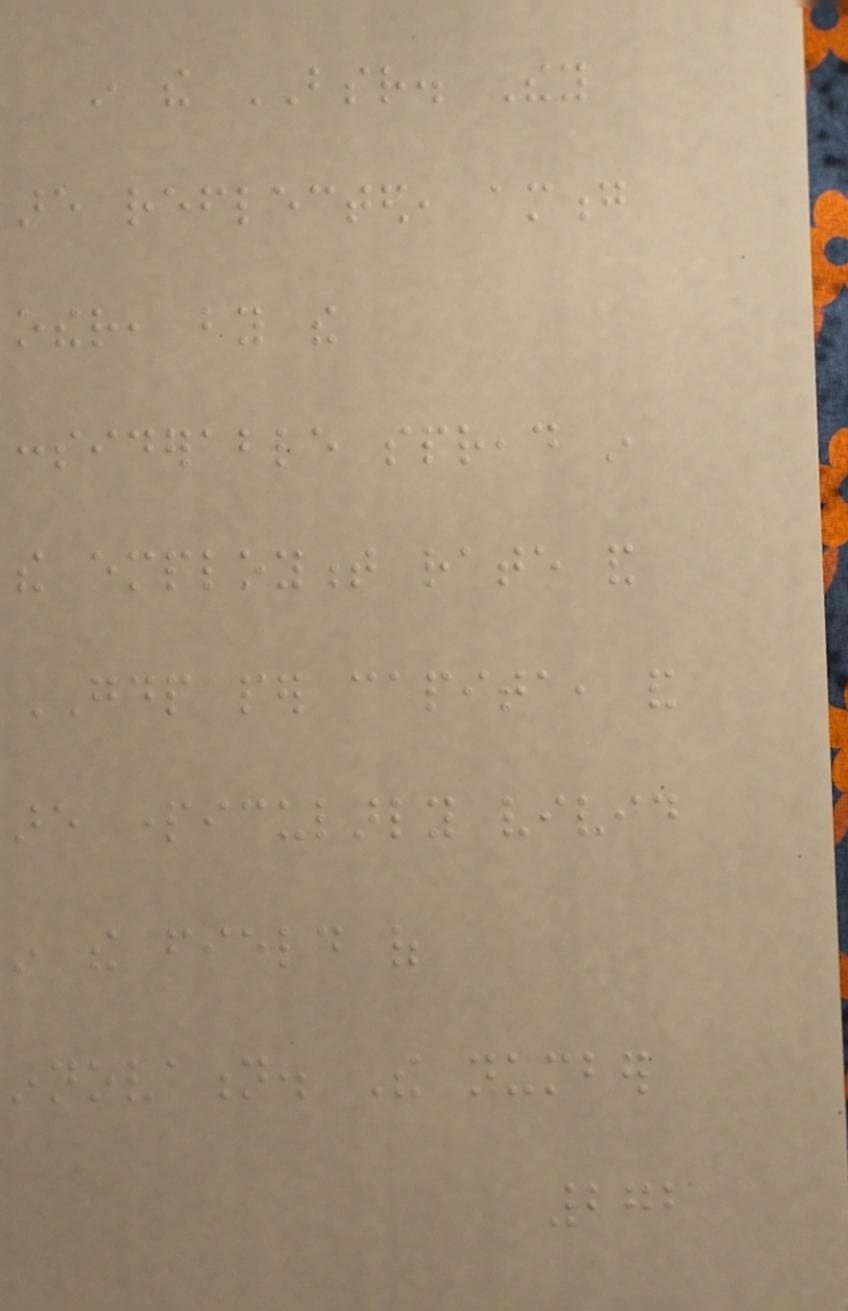in the BSR. They
are reflected, among
other, by the
considerable spread in
the employment rate and
GDP per capita, and
are particularly vivid
in the field of
innovation. The number
272
